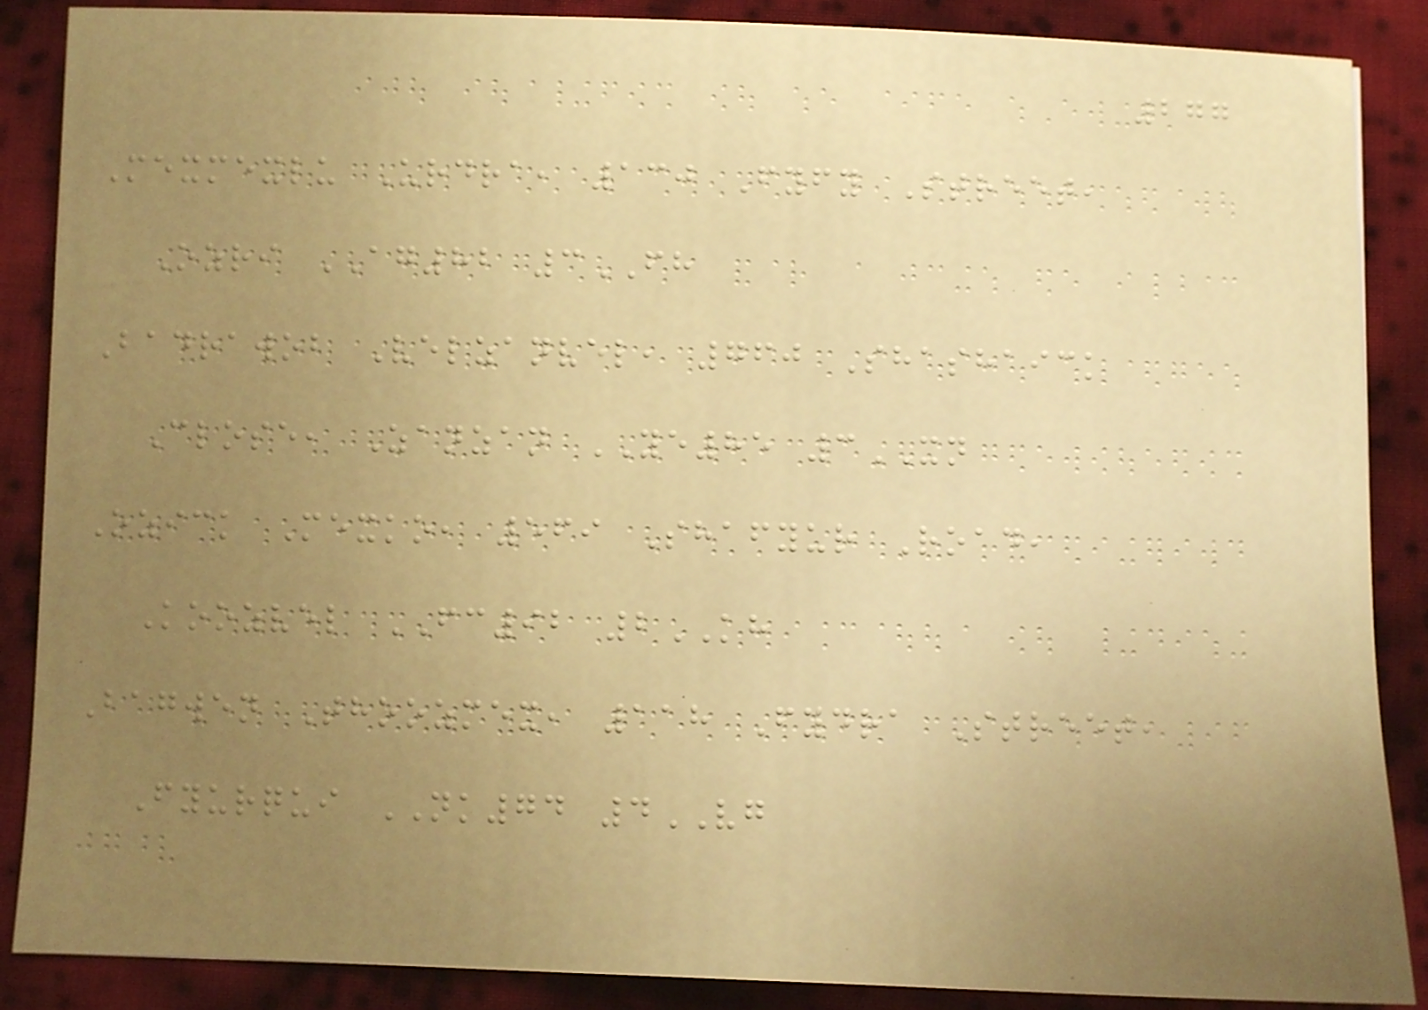277
Mexmexlu Urdra, 130 Fyfy Street,
Ozri AG82 3FH
Badrawob Velzanvel, 760 Shashaick
Close, Zanzan YE85 3XN
Ozick Mexko, 569 Shafyur Road,
Koozvel FC92 2KH
Bagwen Thoozmex, 118 Fydra Street,
Fyurqui NK74 4VG
